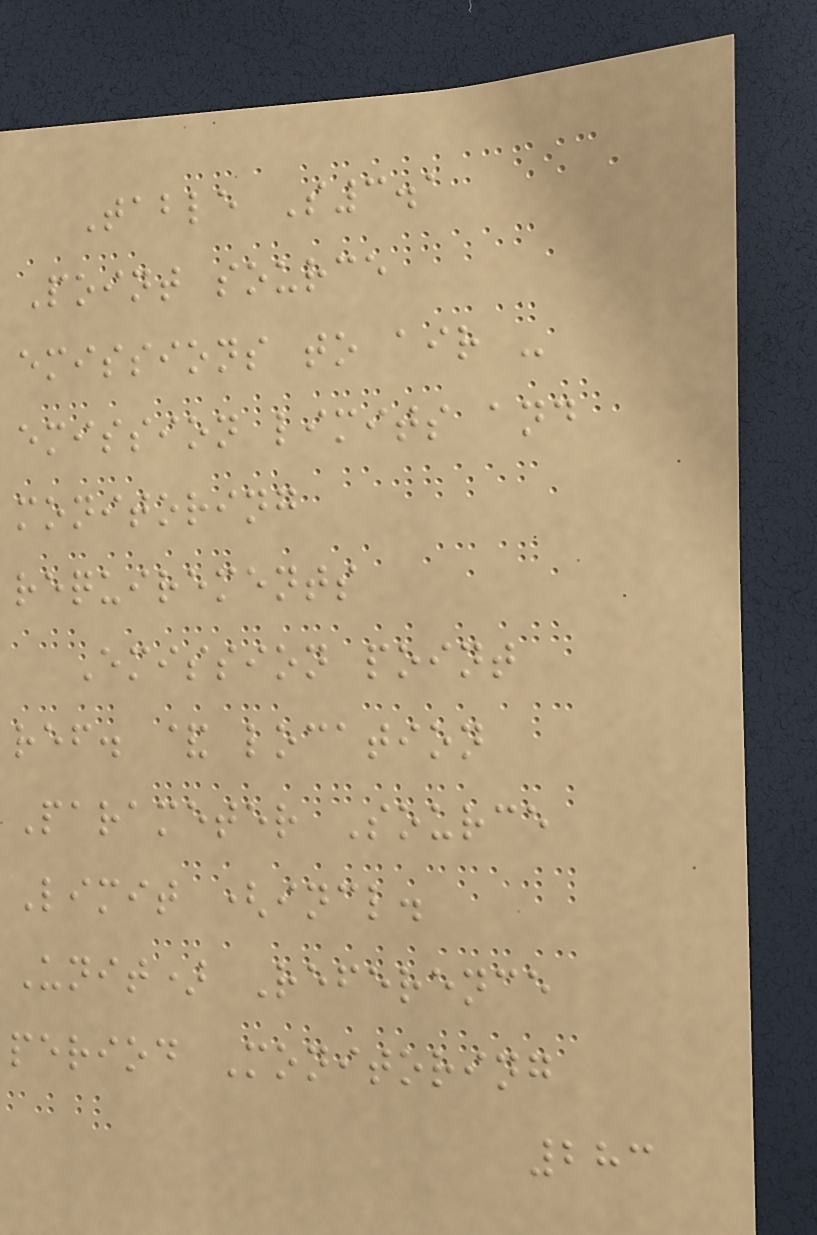Table S3.1
Point source
emissions to air -
emission limits and
monitoring
requirements
Emission point
ref. & location
Parameter Source
Limit (incl.
Unit) Reference
period Monitoring
283
